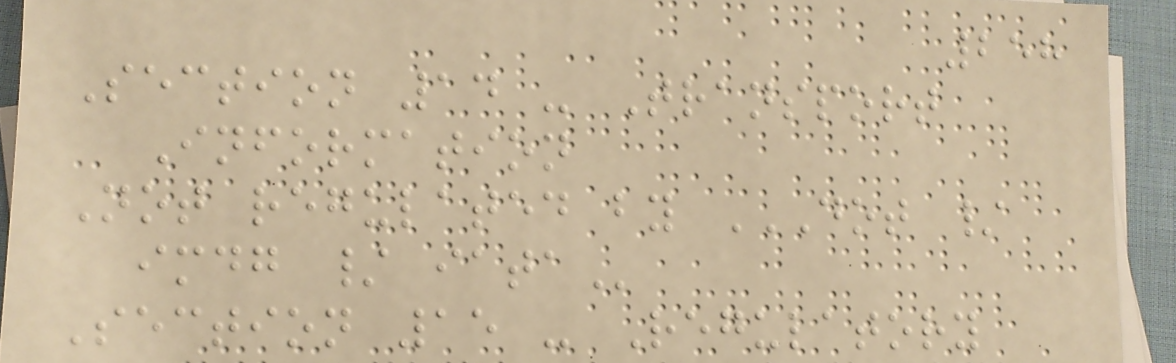258
Section 14 - Transport
Information
Not regulated by DOT /
IMDG / IATA
Section 15 - Regulatory
